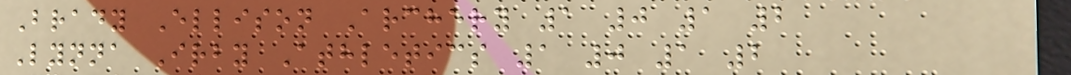Brady Ellison Archery 1 0 1 2
Lynna Irby Athletics 1 0 1 2
